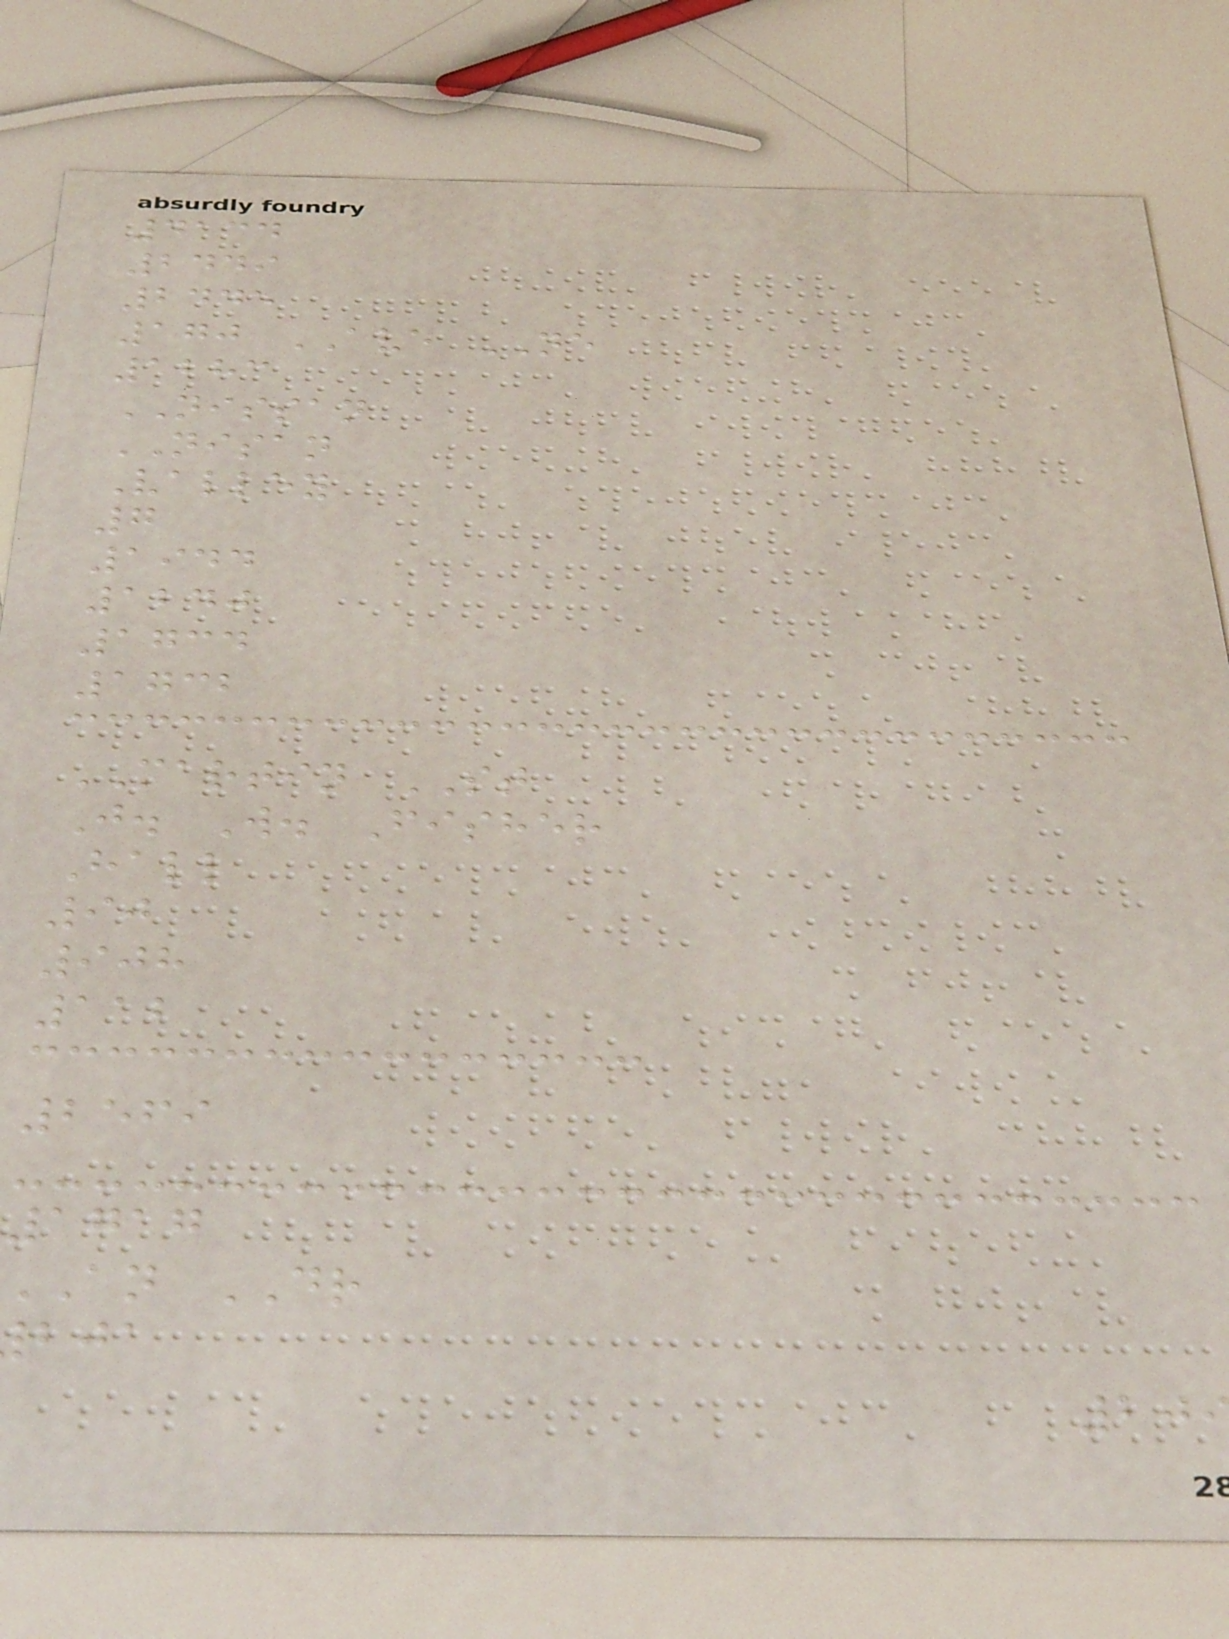4134
2449
2445
170 AVE NE
1283
NISSAN
NISAN
Valley
7
1944
1240
1734
1732
MARTIN ST
J. W. Fisher
Hall
90
908
112
2569
1717
an DR
